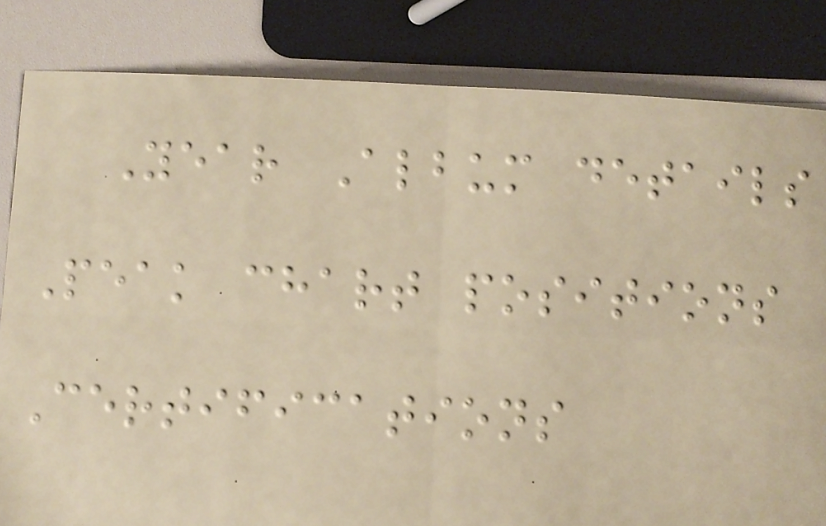Year Album details
Peak chart positions
Certifications
